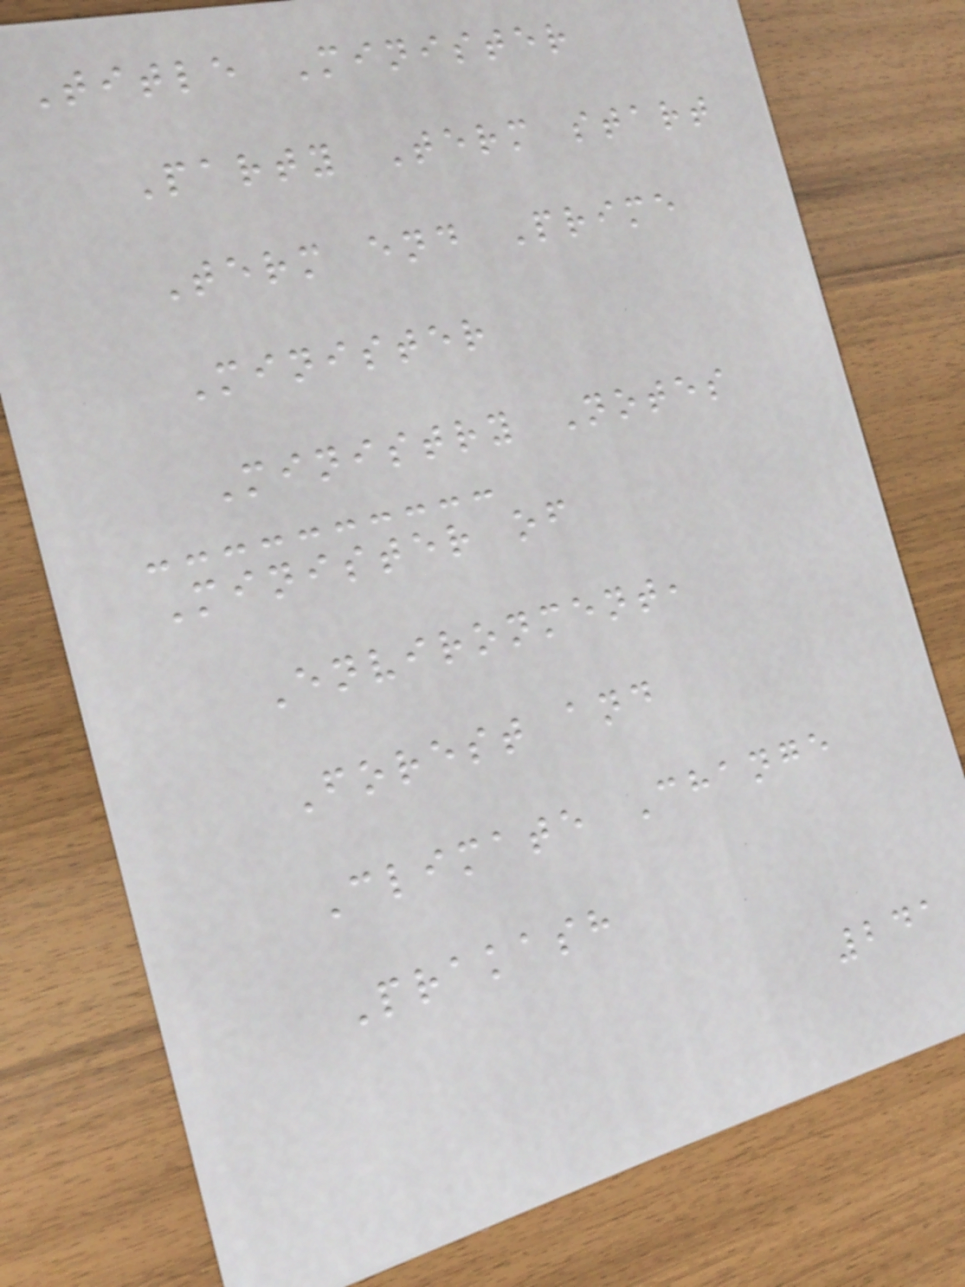Title Minister
Party Term start
Term end Prime
Minister
Ministry Notes
Minister of
Environment,
Forest and
Climate Change
Prakash
241
